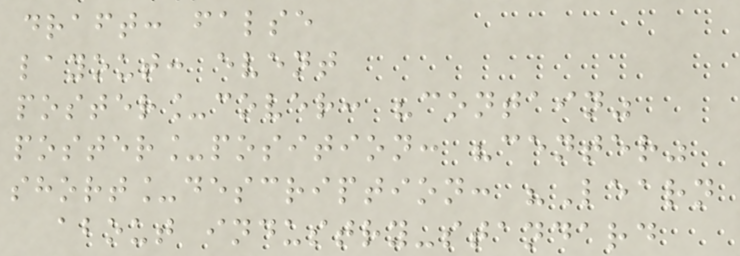draft: false
layout: event
poster_cover: "contain"
poster_position: "center"
short_description: "Learn
about industry-standard
